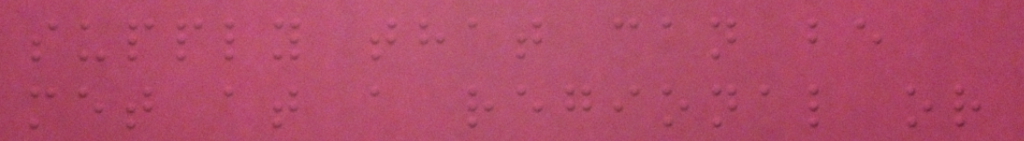supply that can be
met at a regional or
